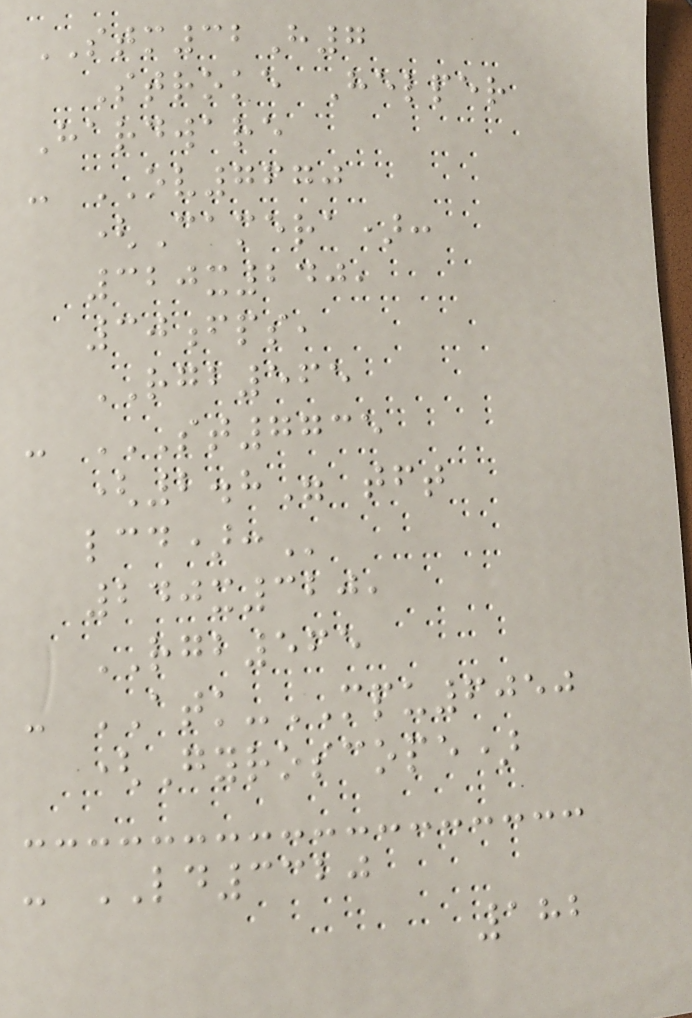STM32H7
Stroke Helper
Hardware
- OV7670
(Camera):
320x240,
30fps,
RGB565
- ST7735
(2.8" TFT
LCD):
240x320,
RGB565
- ATK-MPU6050
(Gyroscope)
- LD3320
182
